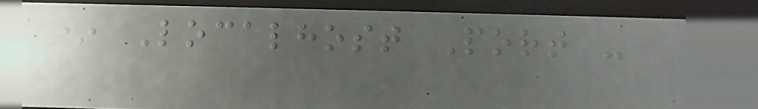* Localhost Port -
